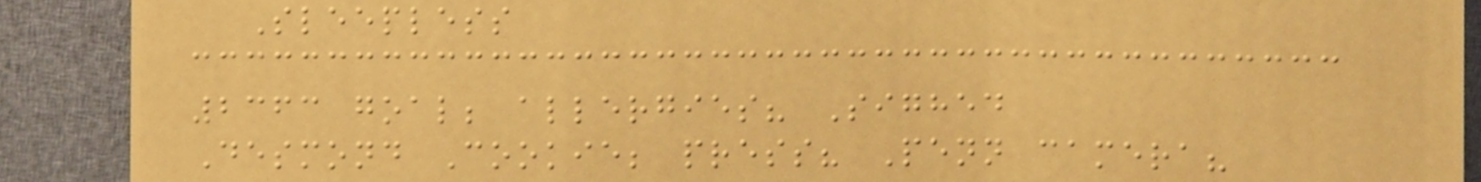Sleepless
2363 goal; allergies? Sighed
Desmond Cookie; press? Penn camera?
